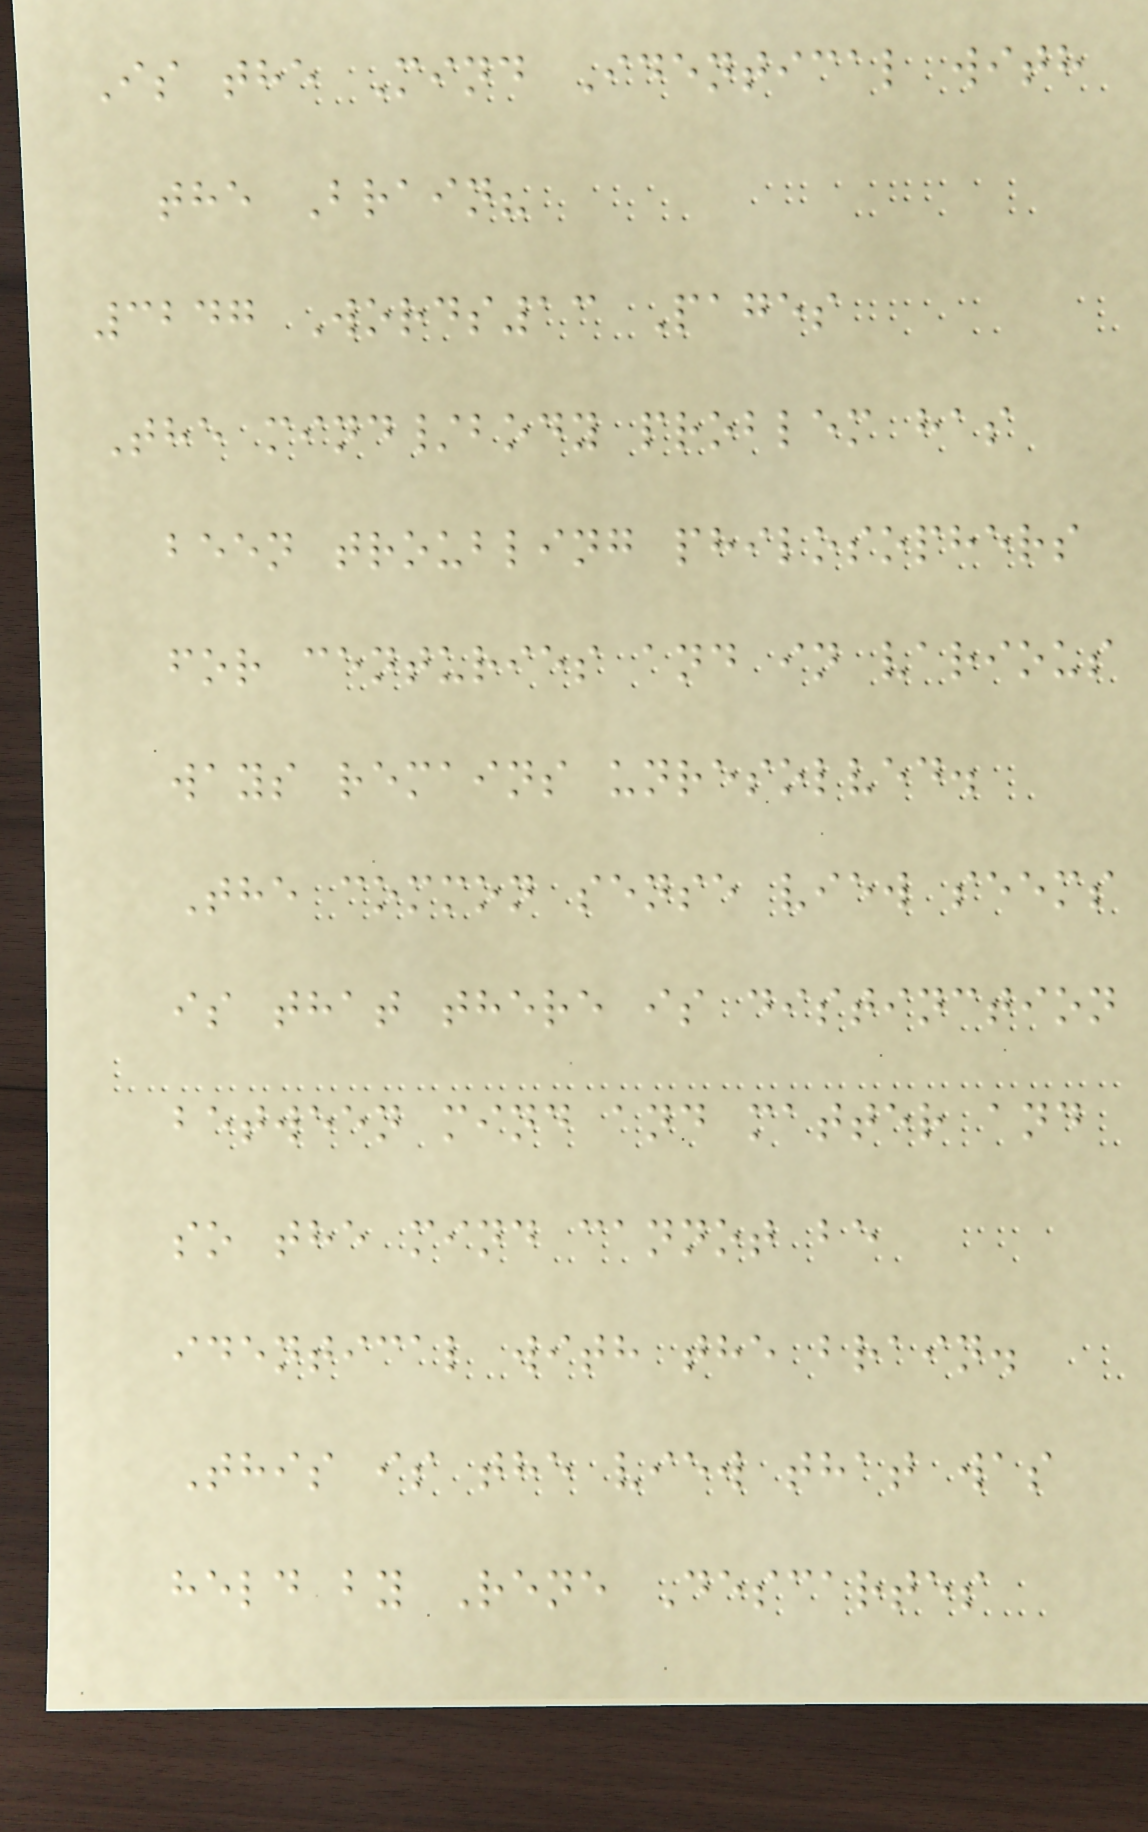Is the Mind Identical with
the Brain?
3247 Words13 Pages
The mind/body problem has
been troubling philosophers
for centuries and in various
ways remains unresolved.
The common sense view seems
is that there is distinction
between mind and matter and
so the mind cannot be
identical with the brain.
This is the view that was
held by Rene Descartes
